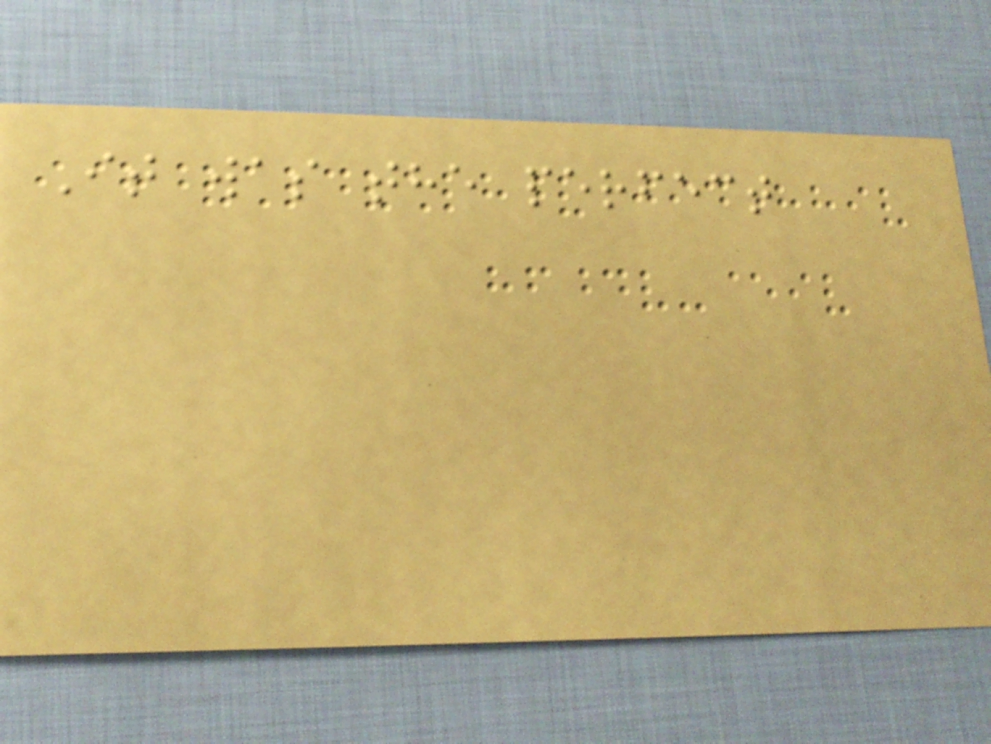It was the perfect
